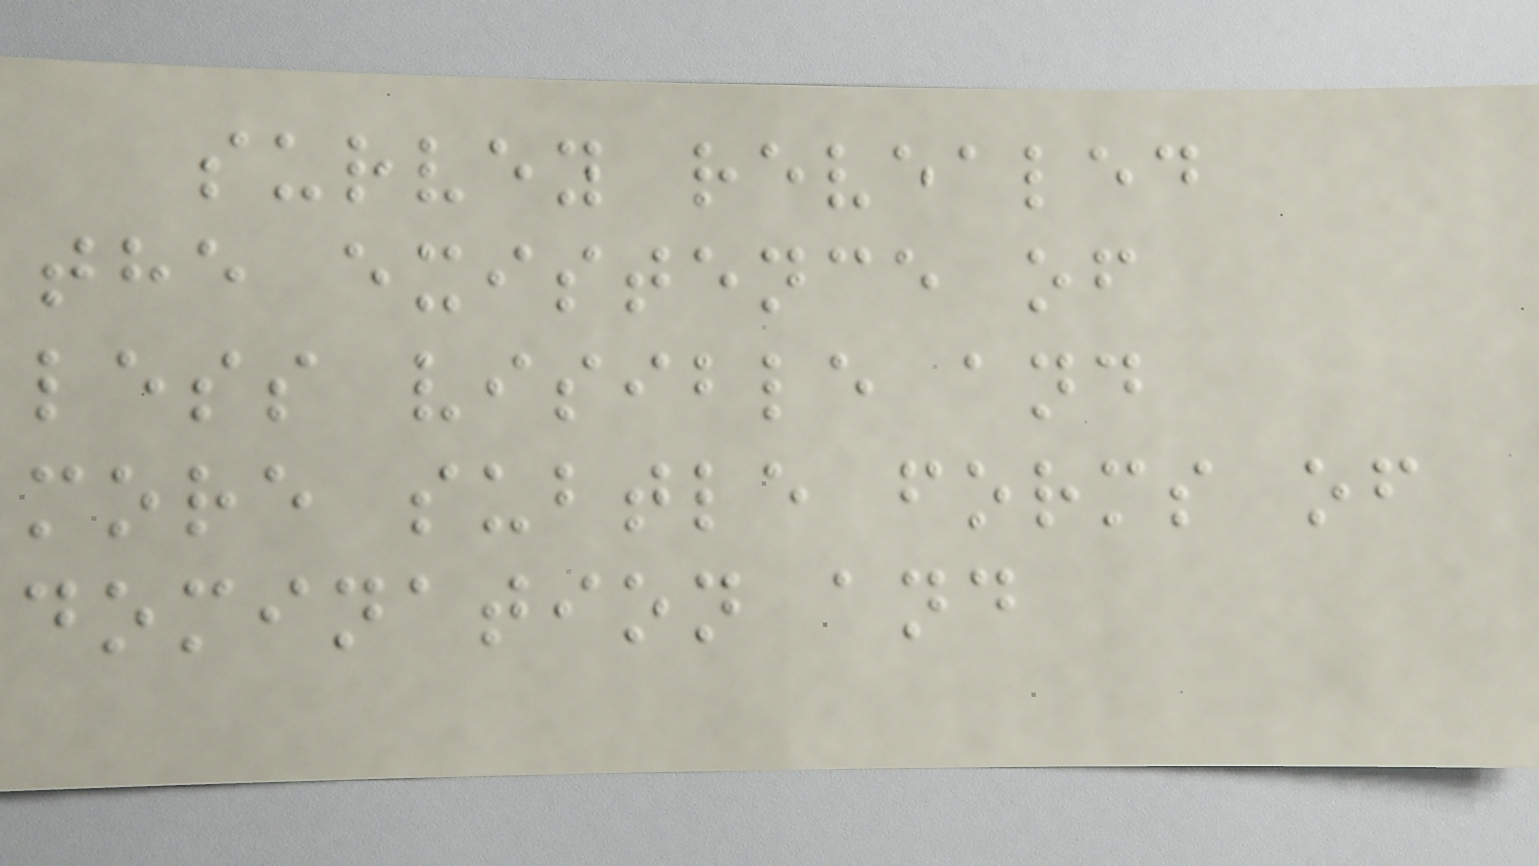survey revealed
the existence of
less visible and
more subtle forms of
domination and
